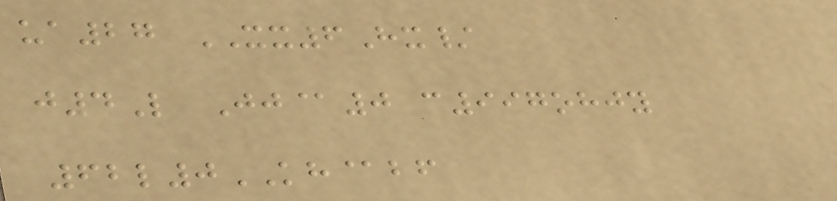ua27 XX6Hx/
j4L Jj@0 c997ohjy
62l0KH@bf
